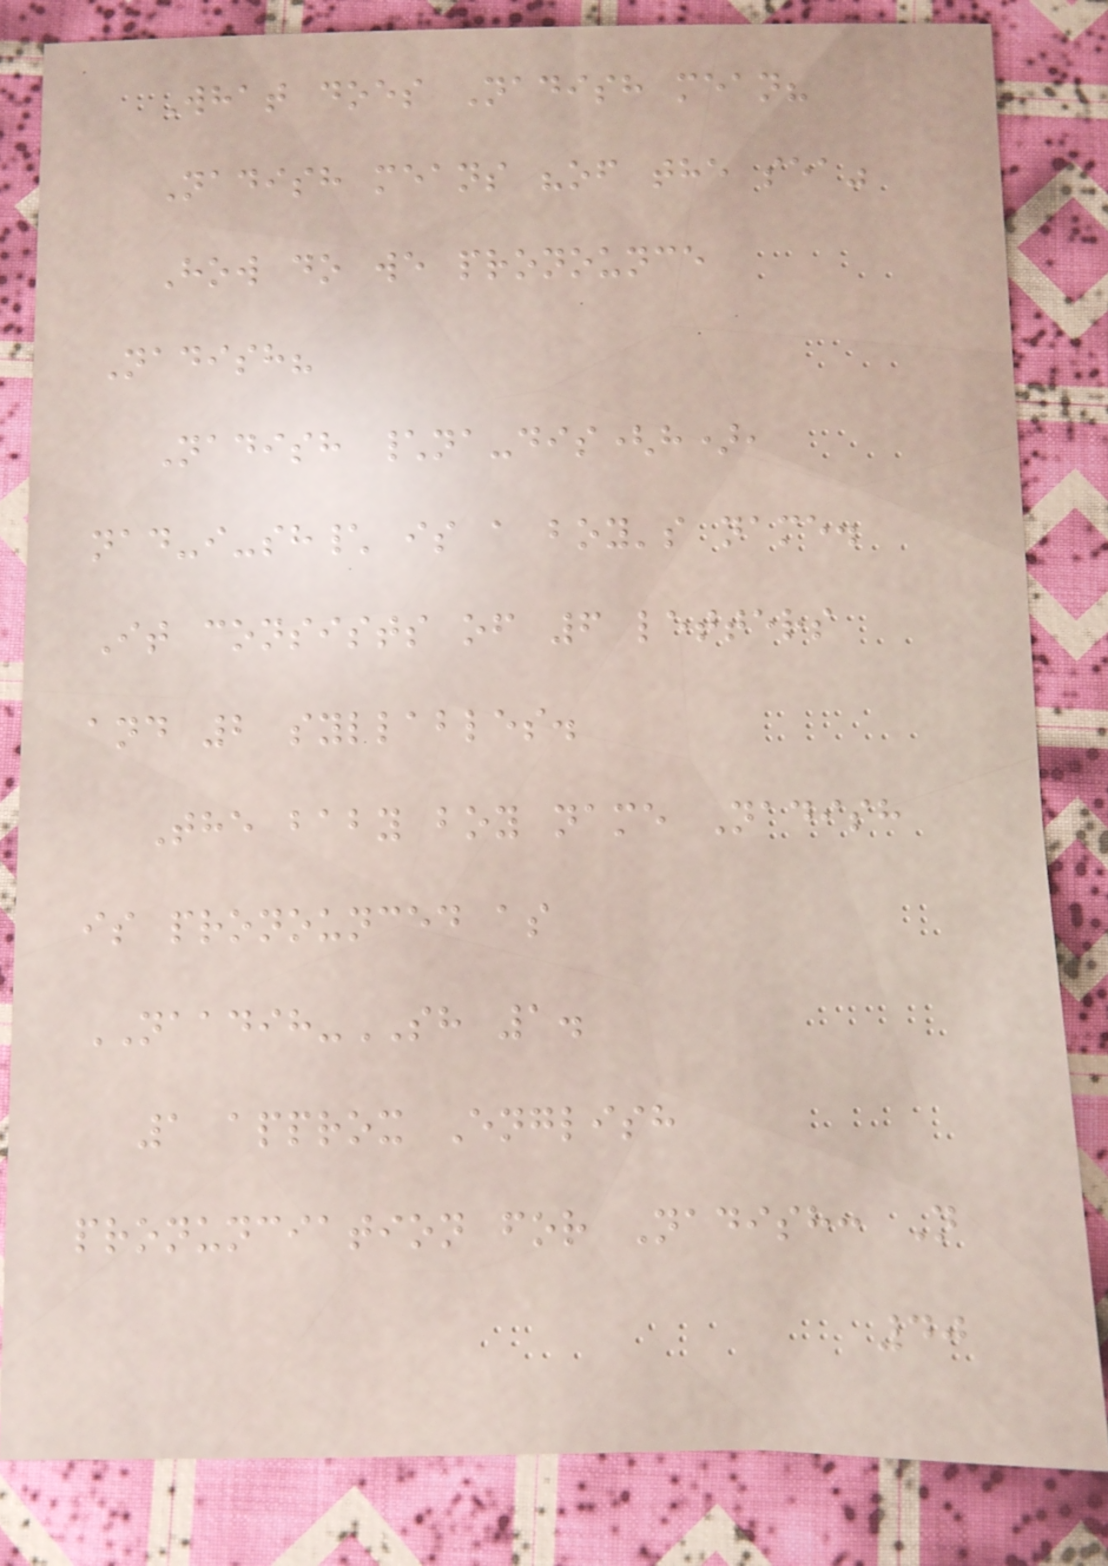What does Nadish mean?
Nadish means "of the sea"
How do we pronounce
Nadish?
Nadish \na-dis(h),
nad-i-sh\ is a boy's name.
It consists of 6 letters
and 2 syllables.
The baby boy name Nadish
is pronounced as
NAADIH-SH 1.
1 approx English
pronunciation for Nadish: N
40
